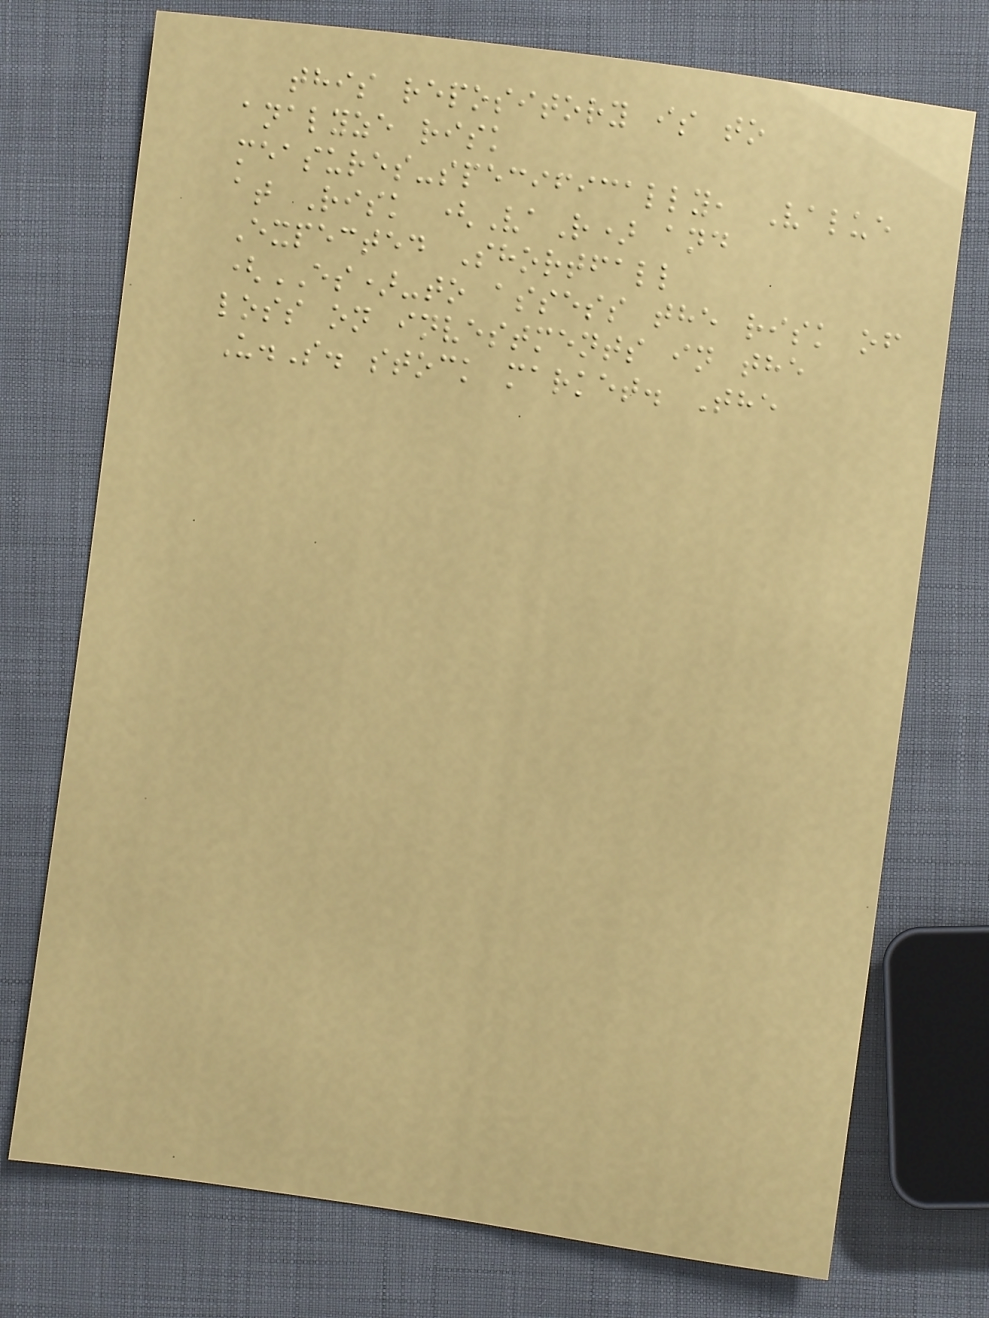this repository is to
analyze risk
measures-specifically, Value
at Risk (VaR) and
Expected Shortfall
(ES)-to assess the risk of
loss on investments in the
U.S. stock market. The
